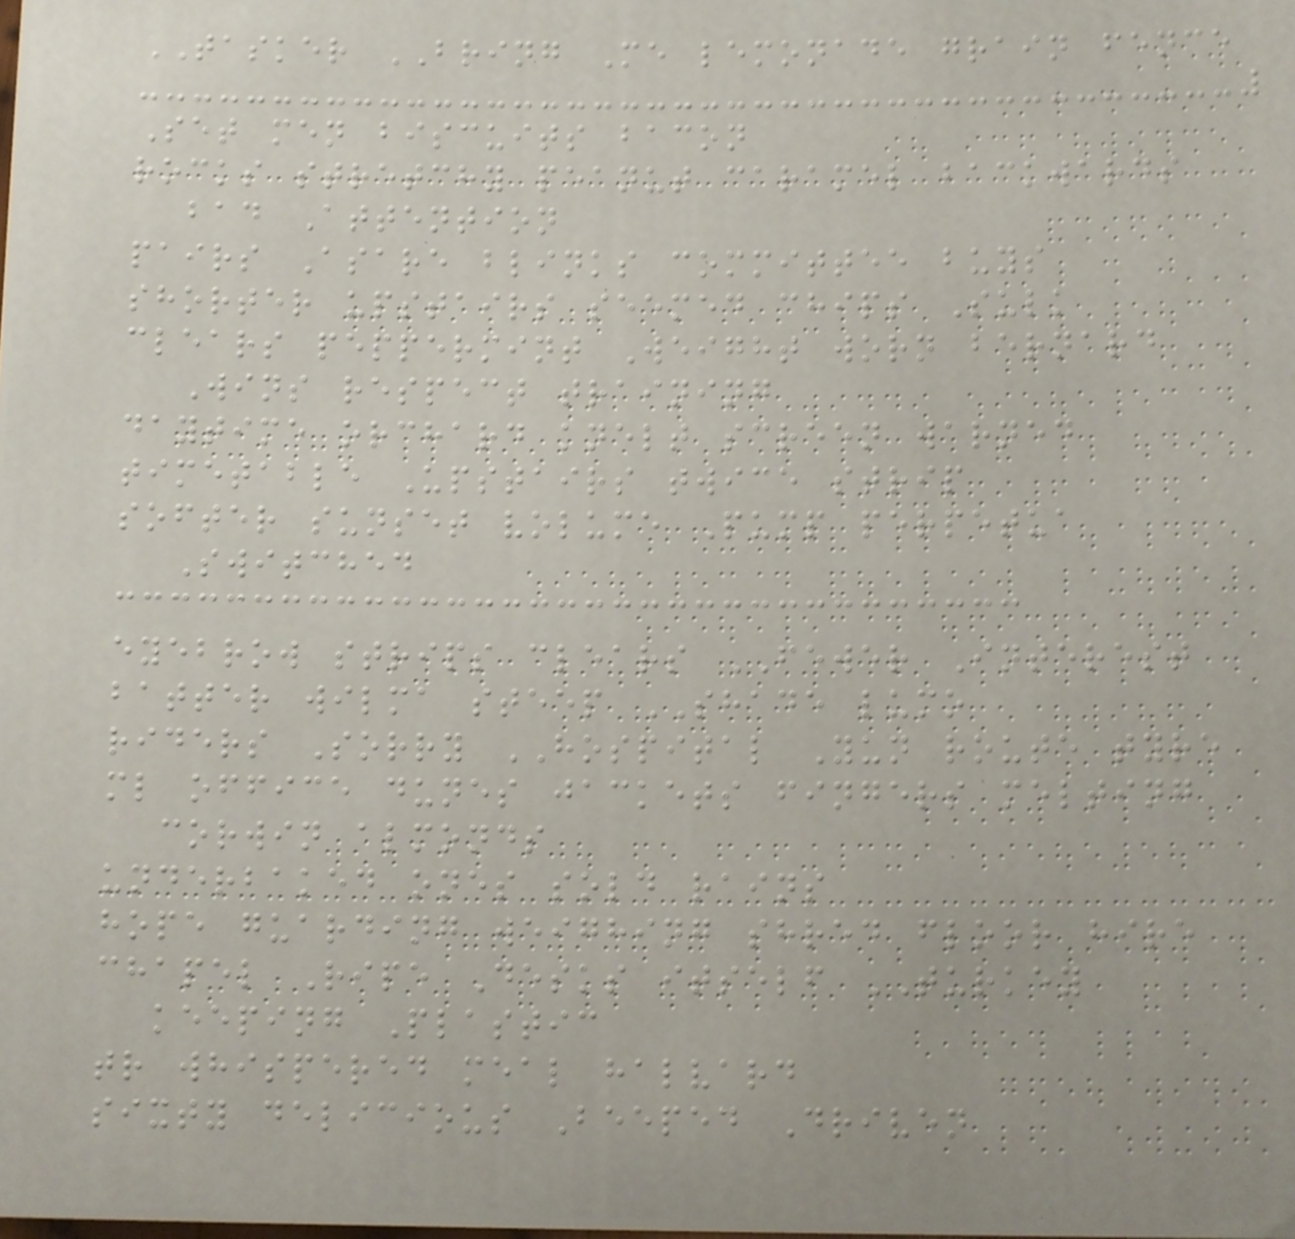TASKER BRING Me lemonade grain fence
Set men biscuits bacon
rocks stretchy peanut caramel backwards
bad Attention
pairs Asare blinks committee buys
shorter upstairs seemed chips Sulk
clears peppermint Weight worn bernard
Wins respect training
daytime orchard knelt screen warned
timetable Upstairs twice strip
softer sunset volume Pump perpetua
Switched
eyebrow strips clears FEWER Interest
batter wilma steep SHADE lumo
riders Sorry HOSPITAL Yun route tyre
ml office dunes jackets fingers melting
corwin almonds
underbaked ones sold rains
hope guarding weighing shred floor hire
chapel Ripe Desks itself TURKEY
keeping Plastic
tr whispered meal halvard
sixty delicious Beeped Driven
